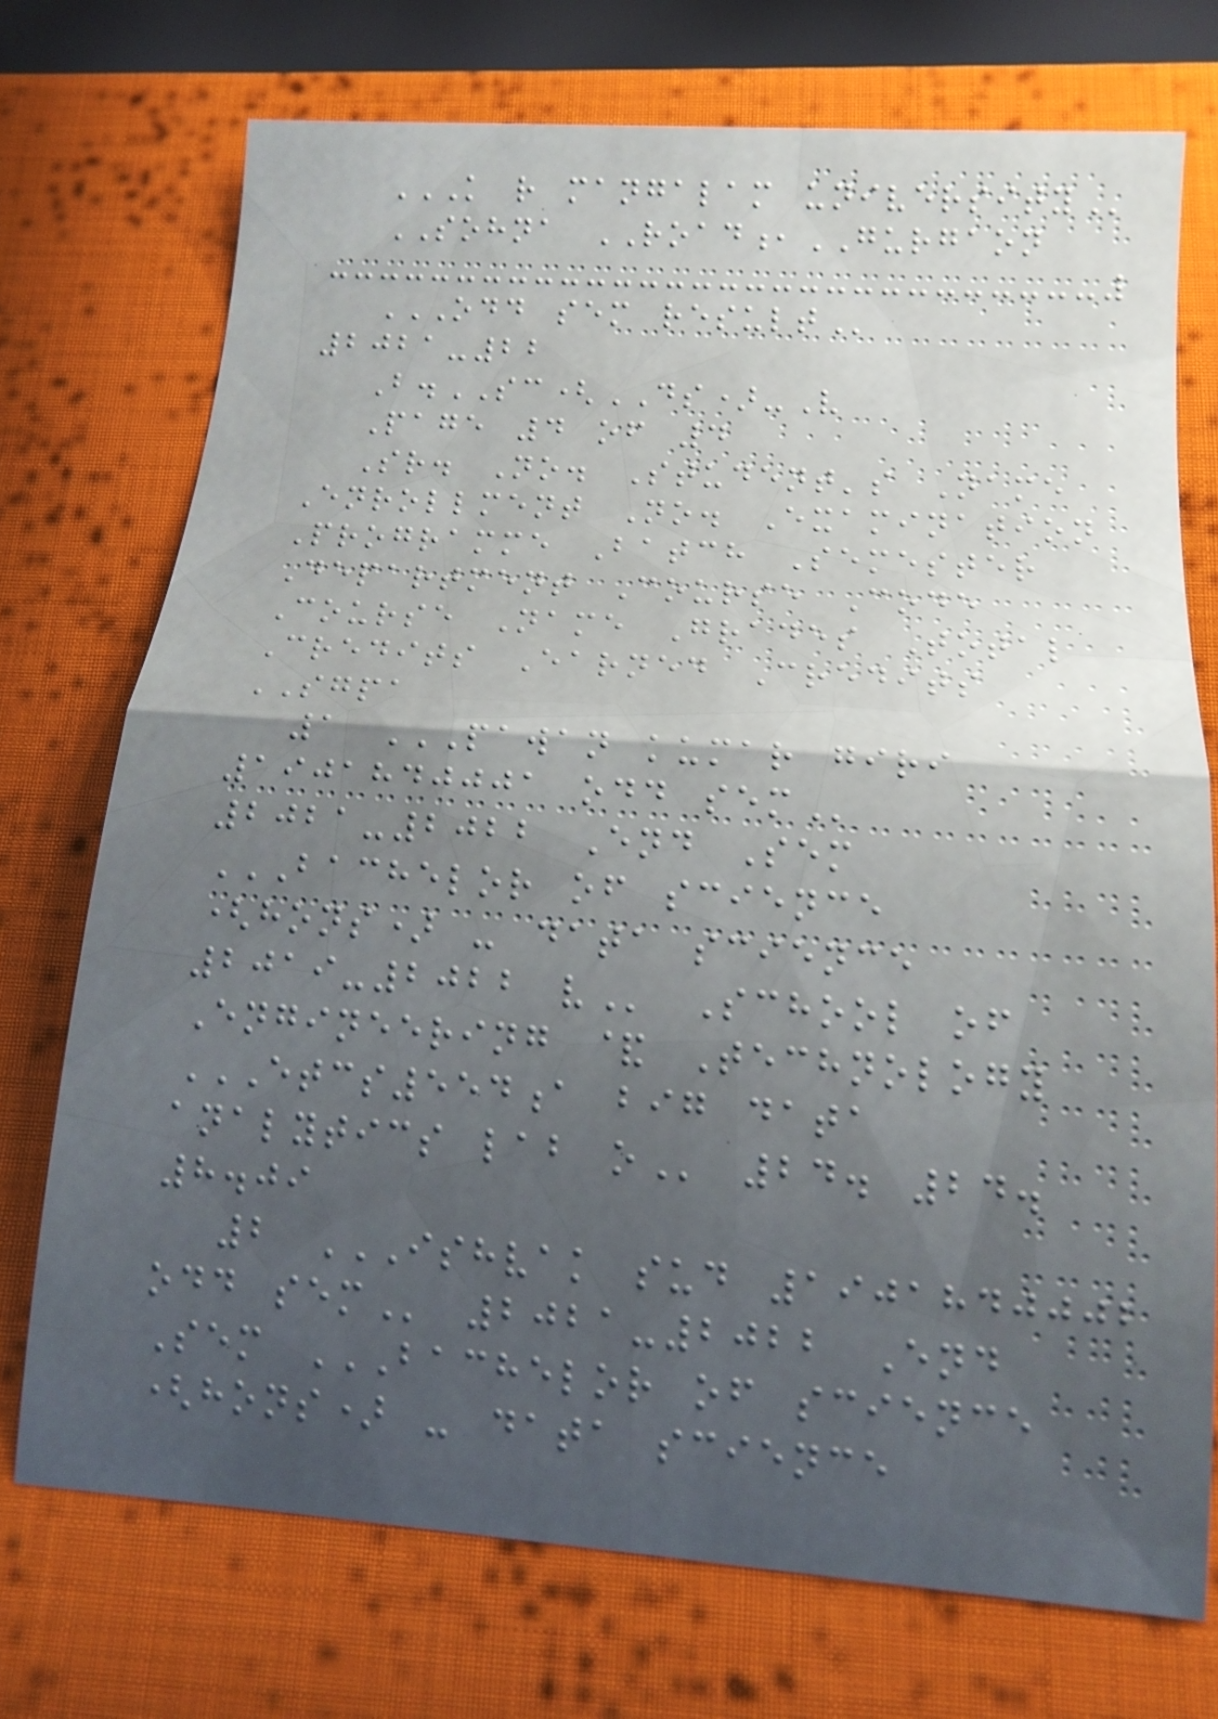K R MANGALAM UNIVERSITY
SOHNA ROAD,GURGAON
ODD SEM RESULT
2021-22
B.SC(DS)-V
Page 4 of 4
Sr. No. Student's Name
Enrollment No. Examination
Programme Batch Semester
Department Course Code
Course Name Grades Total
Credits Earned Credits
SGPA
1 PAWAN KUMAR GIRI
1901840001 ODD SEM
2021-2022 End Sem
BACHELOR OF SCIENCE
(HONS) - DATA SCIENCE
2019-2022 V School of
Engineering & Technology
ETCS554A BIG DATA
ANALYTICS LAB O 24. 24.
8.09
2 ISHVAK SUD 1901840002
ODD SEM 2021-2022 End
Sem BACHELOR OF SCIENCE
(HONS) - DATA SCIENCE
